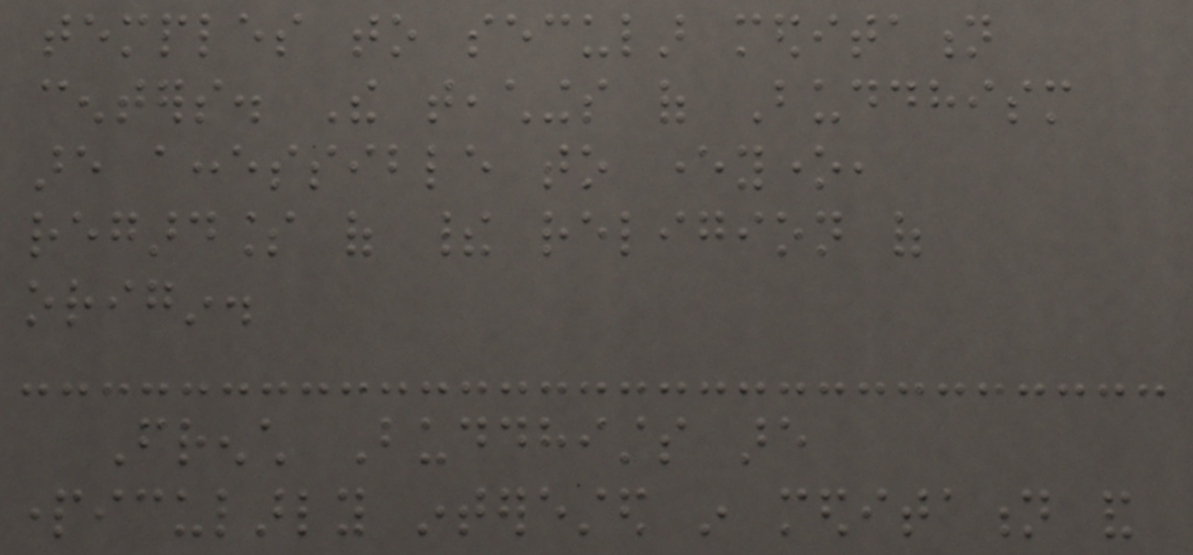temples to secular meditation
centers. The teachings of Buddhism
are accessible to everyone,
regardless of their religion of
origin.
French Buddhists are
particularly interested in meditation and
